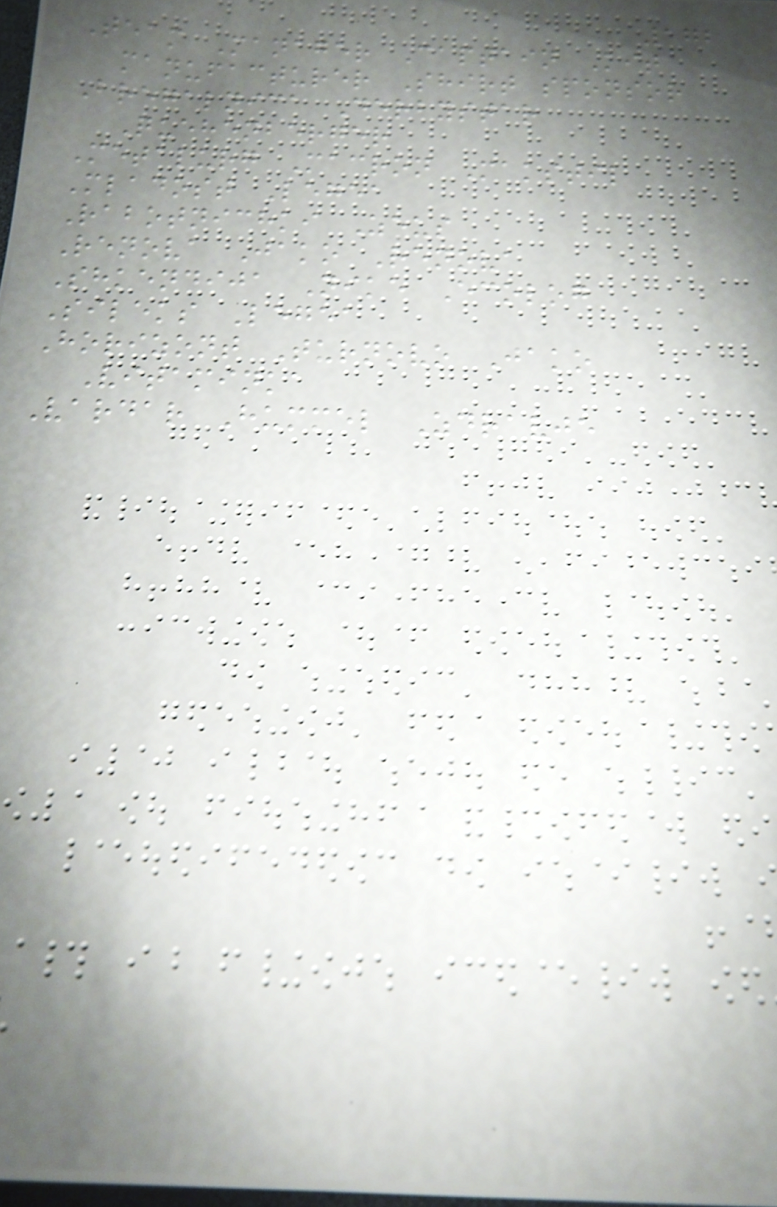172
Team Manager Captain Kit
manufacturer Shirt sponsor
Bregalnica Derbystar
Quehenberger
Metalurg Macron Makstil
Mladost Legea
Rabotnichki Zeus
Renova Jako Renova
Shkendija Nike Ecolog
Sileks Legea
Horizont Turnovo Jako
Vitaminka
Vardar Hummel Zdravje
